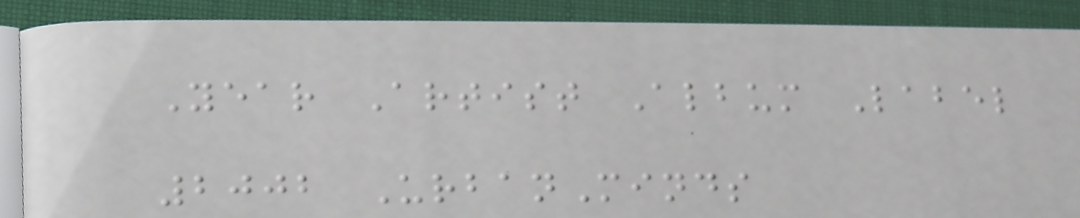Year Artist Album Label
2002 UrbanMinds
